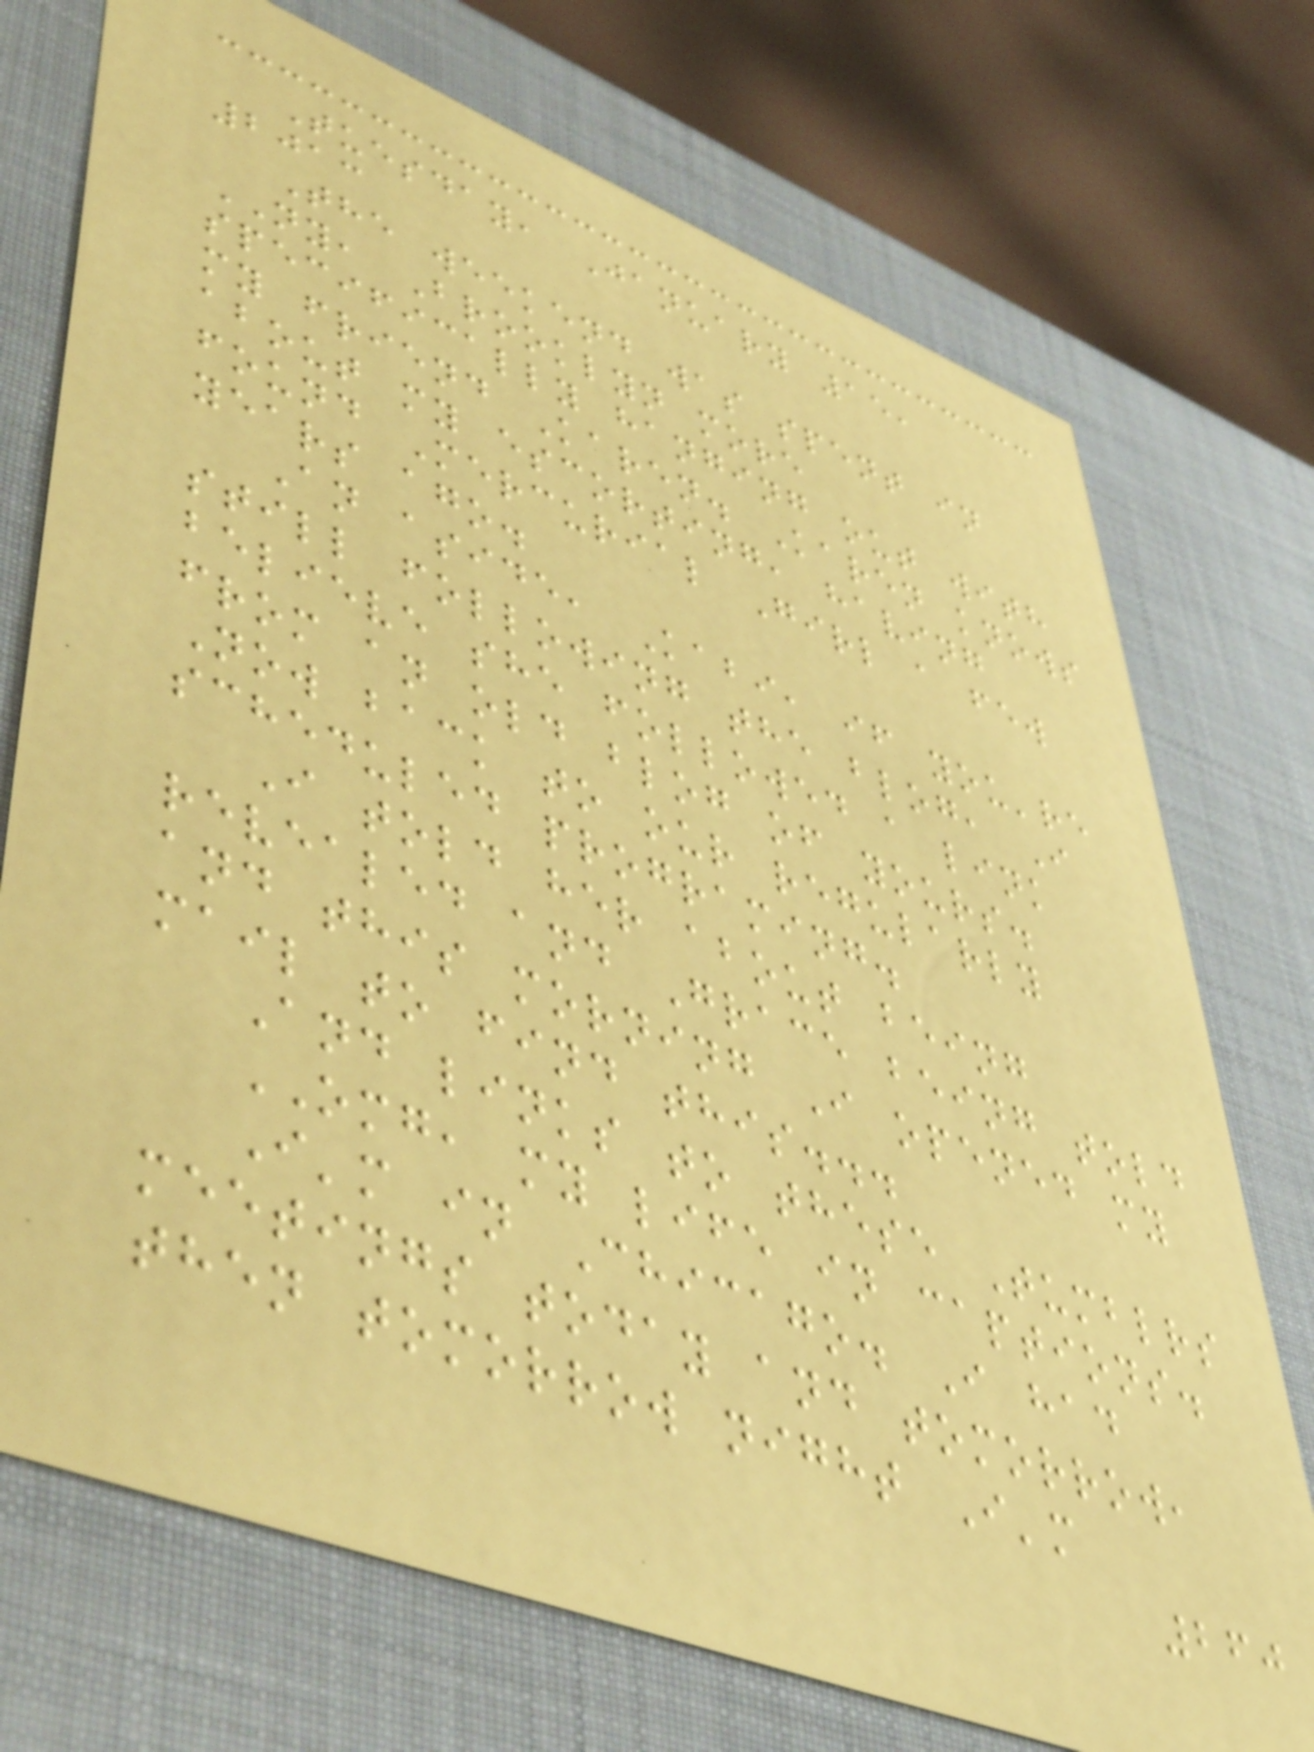Tuesday, January 15,
2013
The weekend was spent in
NY, Brooklyn more
specifically hanging out with
my friend Karen. Karen knows
about my escorting, having
found Mercurial Girl a few
years ago.
An aside, Kabi, if you're
still following the blog, I
believe she followed a link
from an old blog of yours.
Now back to our regularly
scheduled programing.
I told her about being
revealed and Grace being told
and this morning I opened my
mail to find this...
And links to these Tumblrs
OMG, my life in captions.
I'm in Chicago. I had
meetings today and tomorrow,
then tomorrow night I'm
260
